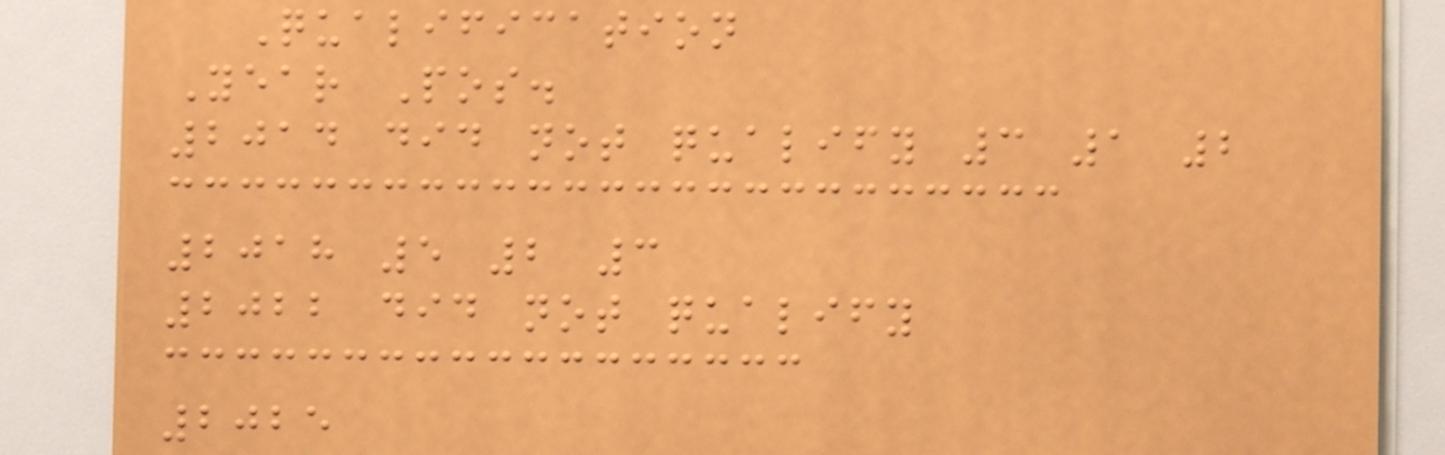Qualification
Year Pos.
2014 did not qualify 3 1 2
2018 5 2 3
2022 did not qualify
2025
